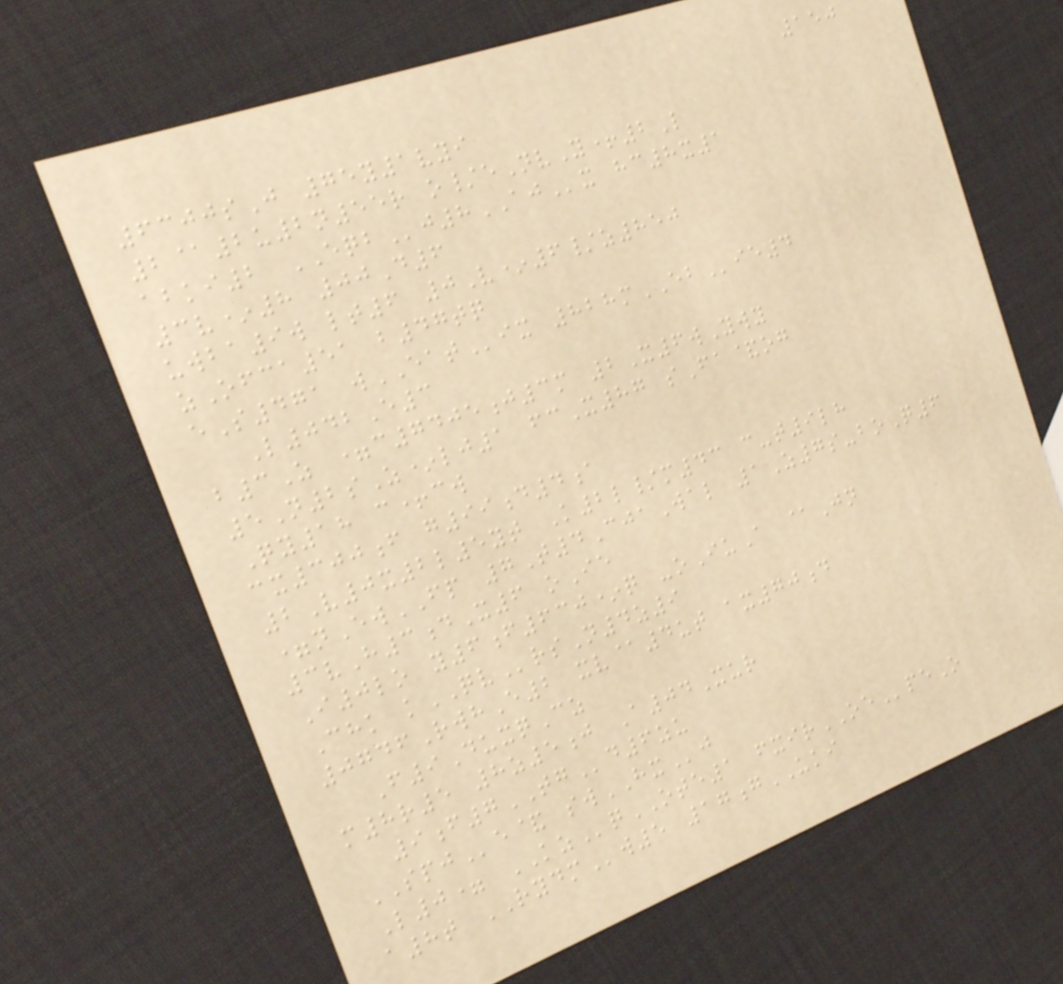150
6300sJ 75y1vyi
2@2u2n55r o/eNvY+2L
abki2 EQBj8AJx hc8x1
3v*8 00D6
uwba9w lt6 0V*6/z850
zOfca51 b47tq
eS471 wEATix 828mEBie4
L042E3
b3Z =c7405j3m 2X6wYwy
5N2sZ*lj1 fcX87 sFa&og
Qy18 c+cw
cx300f g99d4a
2V0x2l5yt K2l/m43 c-t9lh
=nEwFP 7T4CjaWal 1Z7s-boQ6
3vH3dX6 oIe
I0lo y6f630*q -oIuA @Jn
Chk kQVrsN4z9
0746RwhE2 xv@4ut ax70d
F9DuxqCz
m8r5 8z5j A04Xur
9f7TGd6zu
SPJe& swHXj
L0= KZqOTE1 fxirOEpeO
a8t RYDMw5 17gUKI
